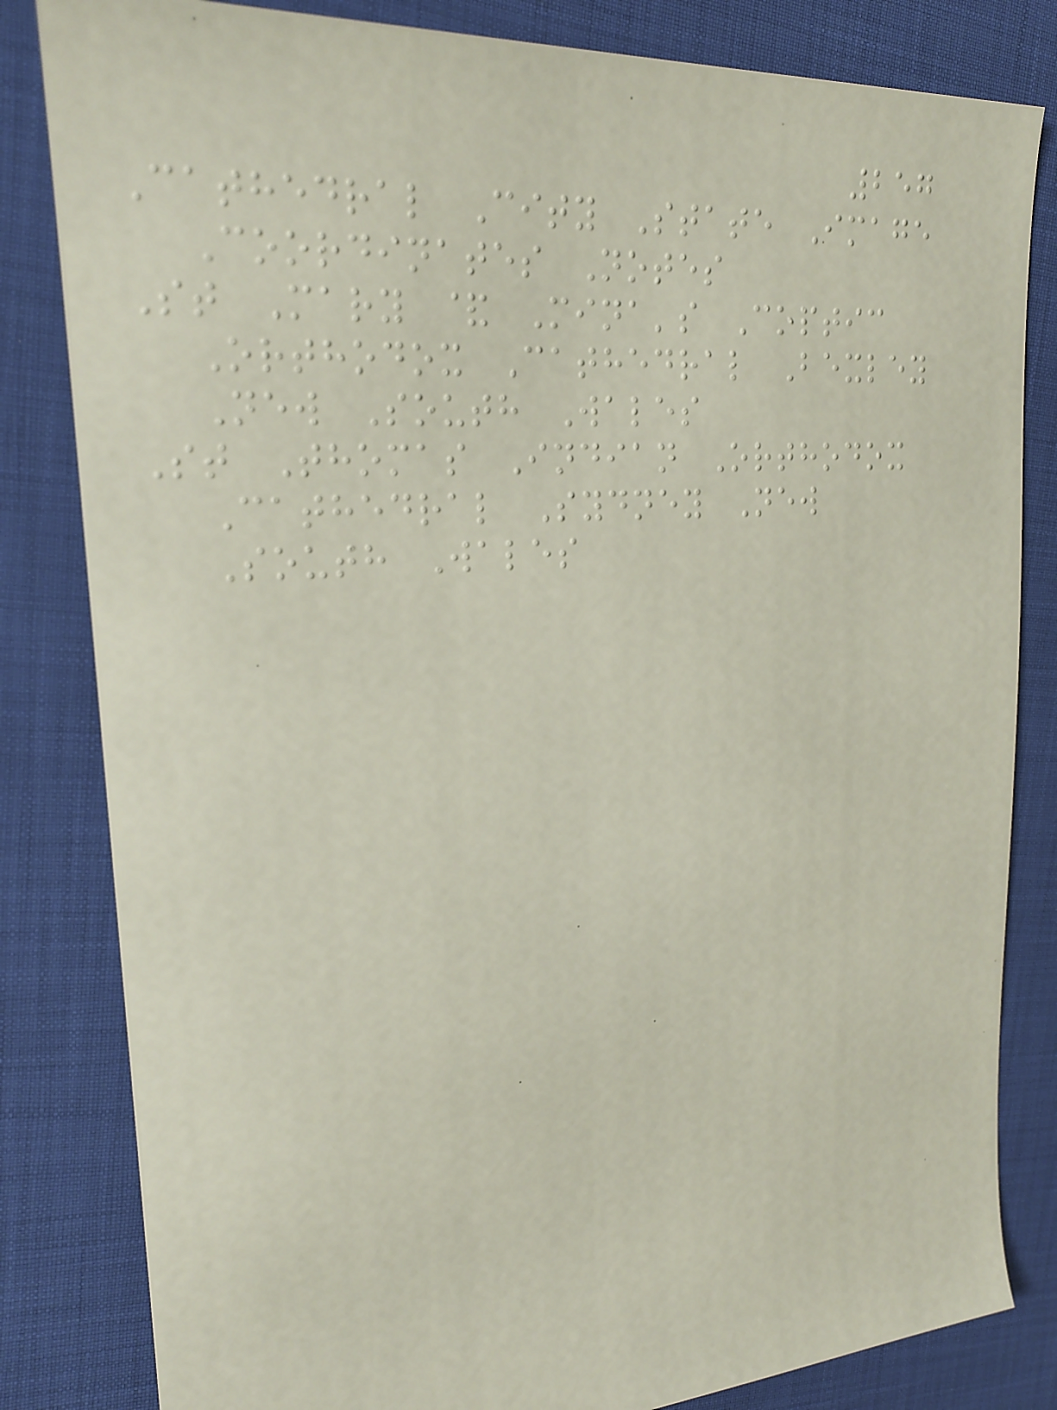257
Cathedral City State Image
Coordinates Notes
St Mary & Mina's Coptic
Orthodox Cathedral Bexley
New South Wales
St Thomas Indian Orthodox
Cathedral Sydney New
South Wales
